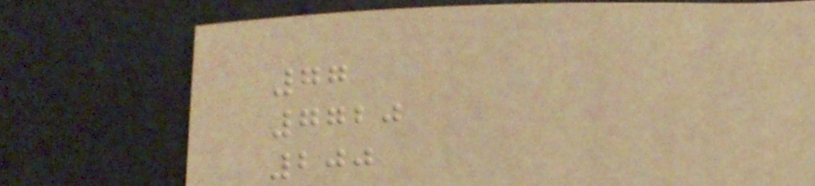77
7720
200
